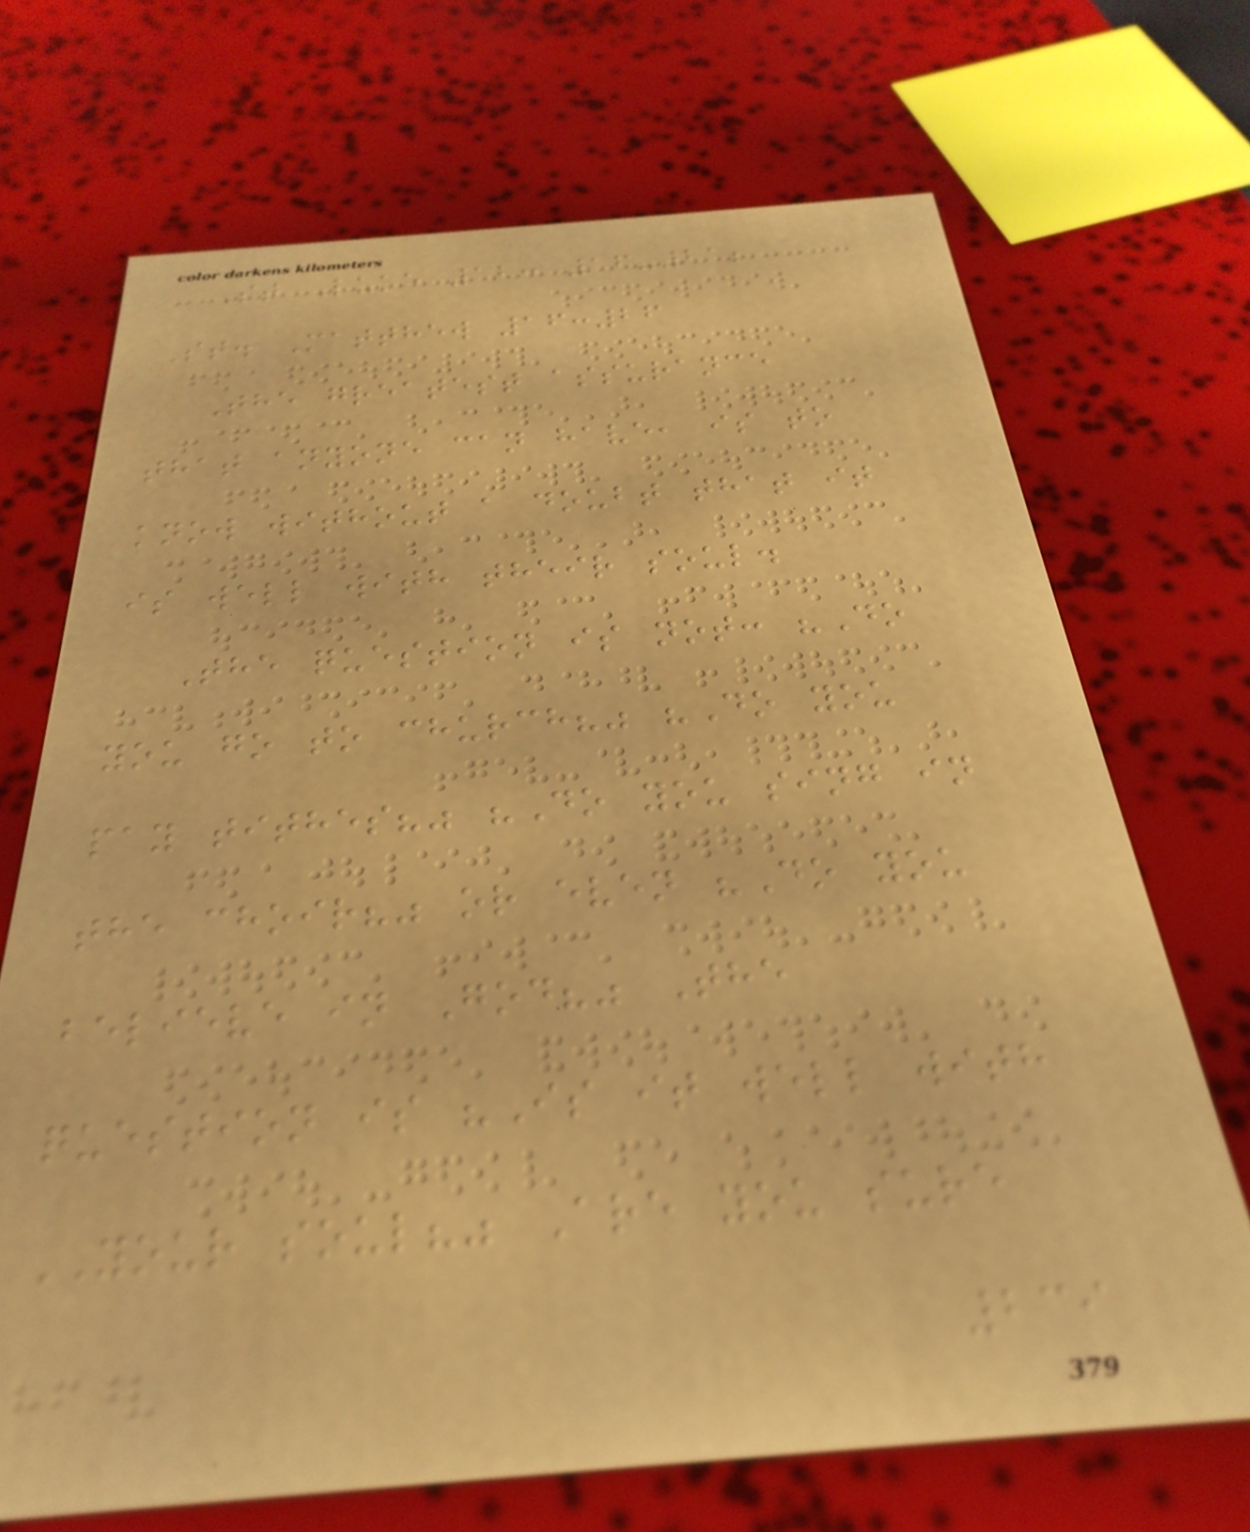St Luke 12: 16-21;
St. Matthew 16:26
The greatest assurance
that anyone can have, is to
know without a doubt that it
is well with their soul.
The question is not: "Do
you go to church?" "Do you
pay tithes?" "Do you sing in
the choir?" or even "Do you
believe in God?" The
question is "Is it well with
YOUR soul?" Are you sure
239
